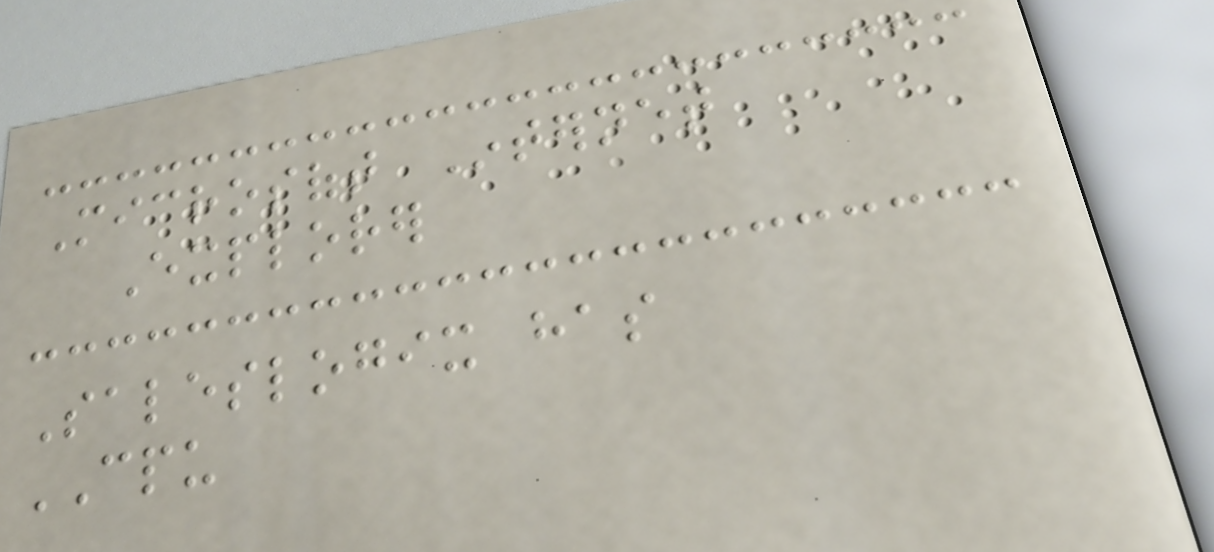Microsoft Internet
Explorer
Saleslogix has
CPU
